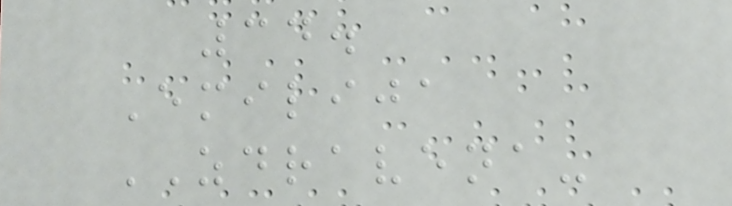34.
Emilija
ZDRAVENA-
